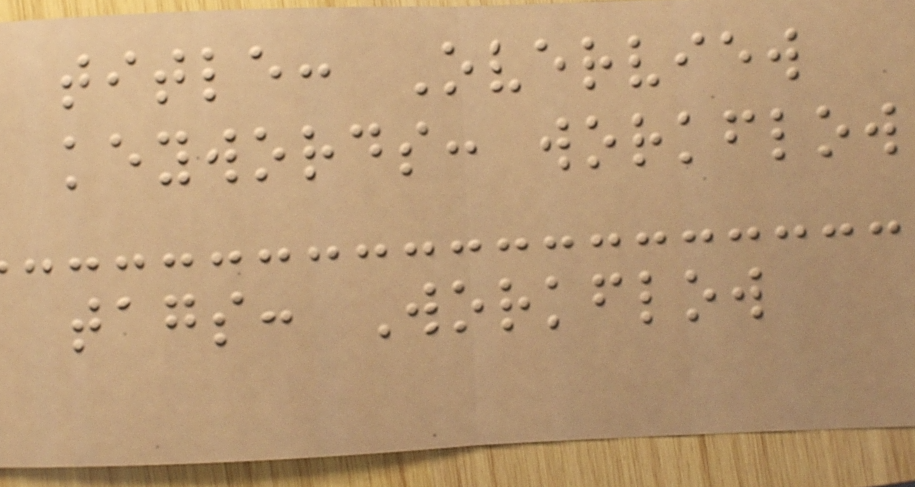title: Overview
keywords: workflow
tags: Workflow
